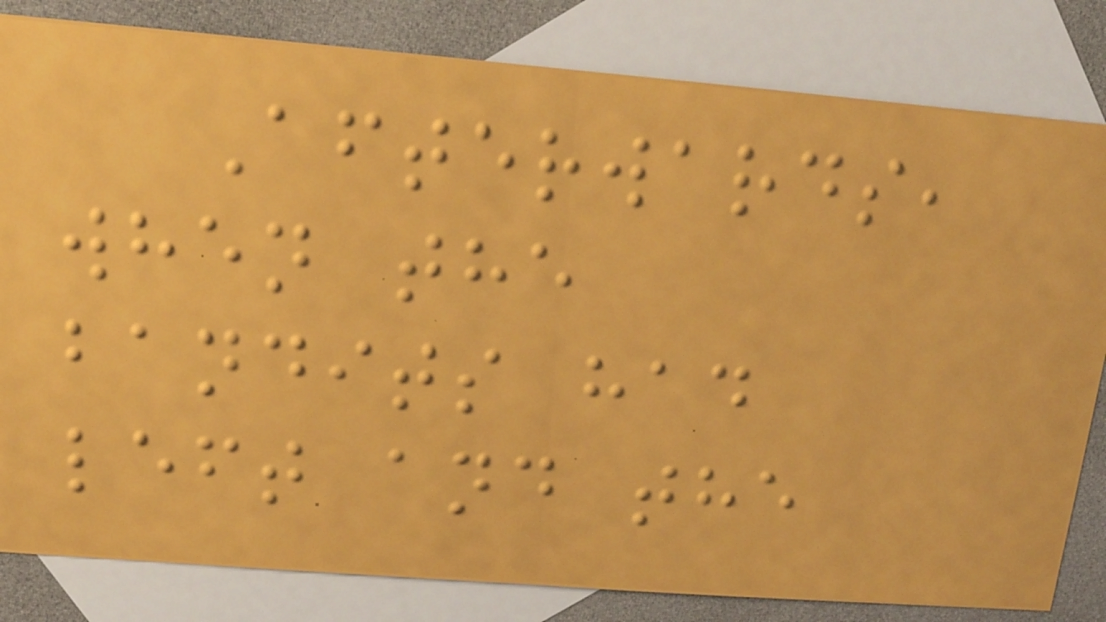Afterwards,
when the
bandits had
left and the
